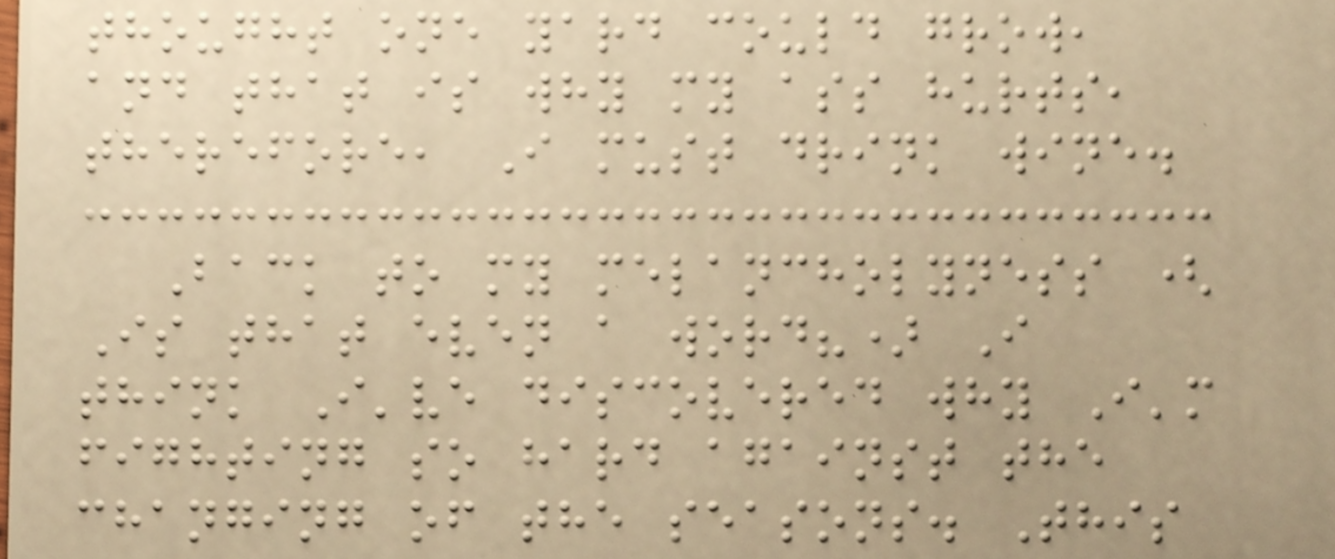thought one yard could grow,
and that is why my ass hurts,
therefore, I must drink wine.
Back to my melancholyness (
Is that even a word?) I
think I've discovered why I'm
fighting so hard against the
changing of the seasons. This
